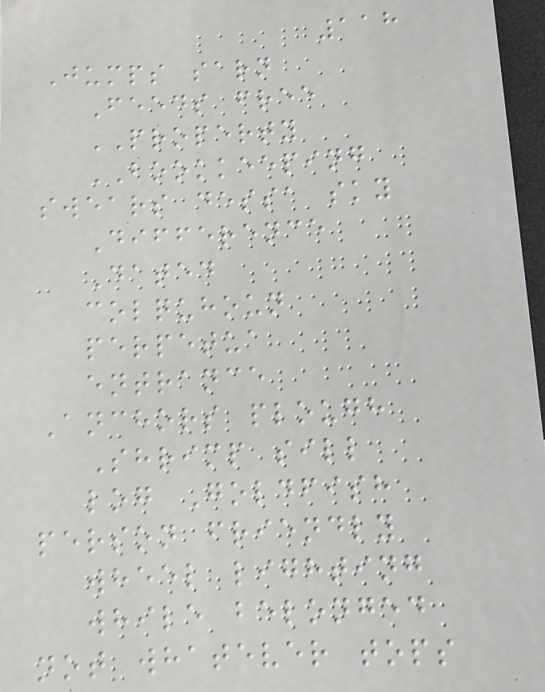118
Jumps sarn
Feeds free
PROPERTY
BOOKKEEPING
swears dessa sky
Difference
Dated
colquhoun
perpetua
entrance
Anchors plough
Shrimp sill
log Goldfish
person friendly
wheel lighting
while belonged
not whatever tops
